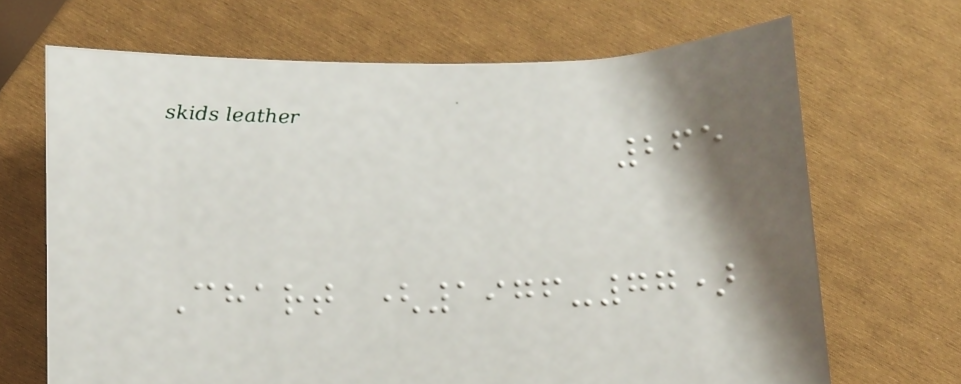265
Chart (1976-77)
